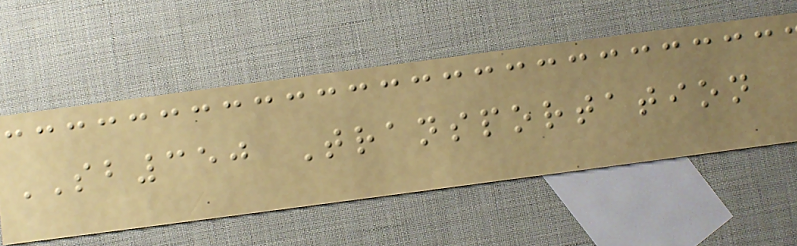SB350 Transportation
